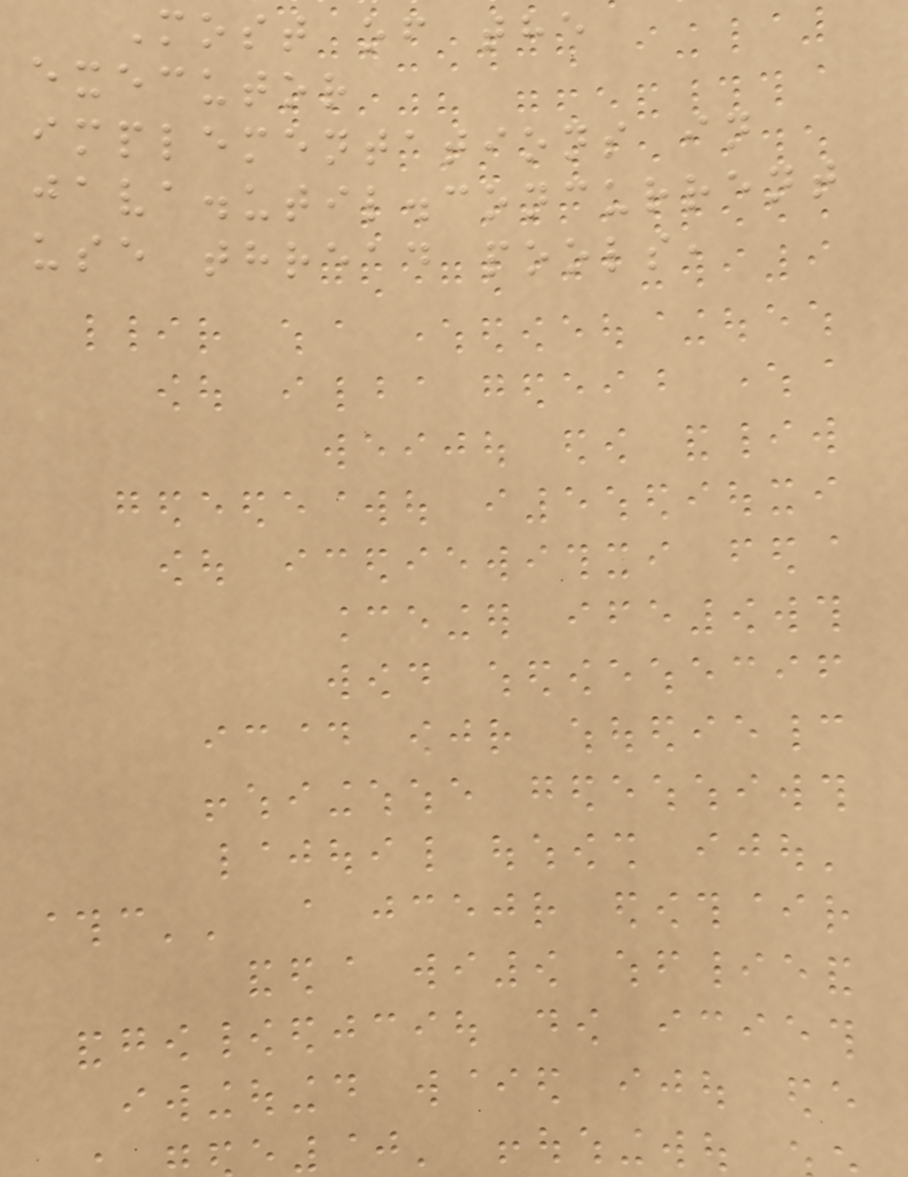Most of the
executor
implementations in
java.util.concurrent
use thread pools,
